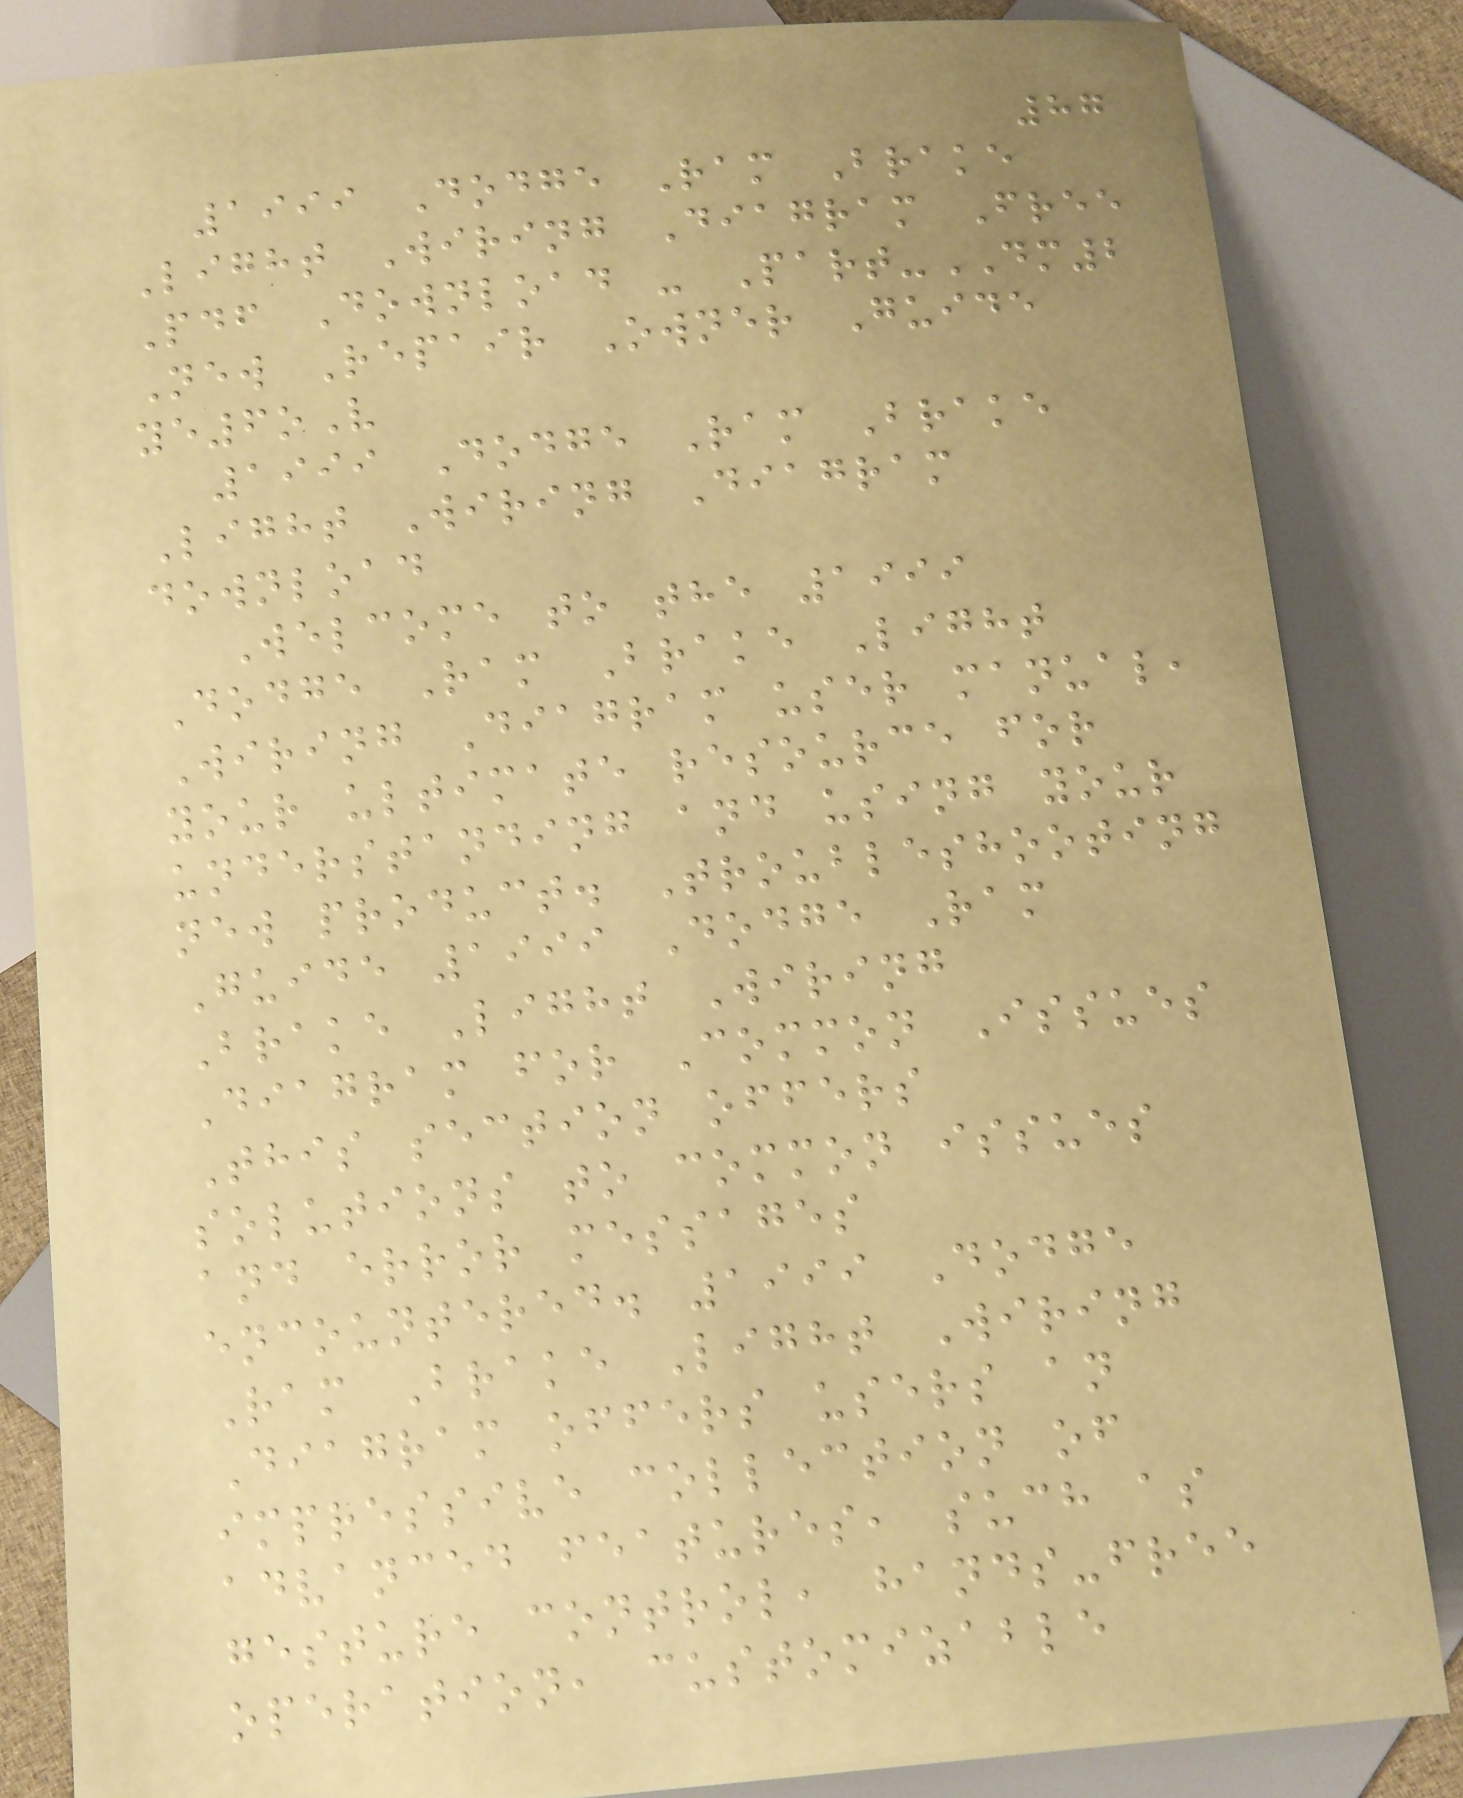87
1999 Dodge Ram Brake
Light Wiring Diagram Free
Pdf Download - Part-DM2
New Repair Owner Guide
ye6oV
1999 Dodge Ram Brake
Light Wiring Diagram
download
Welcome to the 1999
Dodge Ram Brake Light
Wiring Diagram user manual,
your ultimate resource for
understanding and using your
new product. Troubleshooting
Guide 1999 Dodge Ram
Brake Light Wiring
Diagram for Common Issues
This section offers
solutions to common issues
and error messages
encountered. 1999 Dodge
Ram Brake Light Wiring
Diagram offers users an
impressive collection of
advanced features, such as
gesture control, hands-free
operation, customizable
